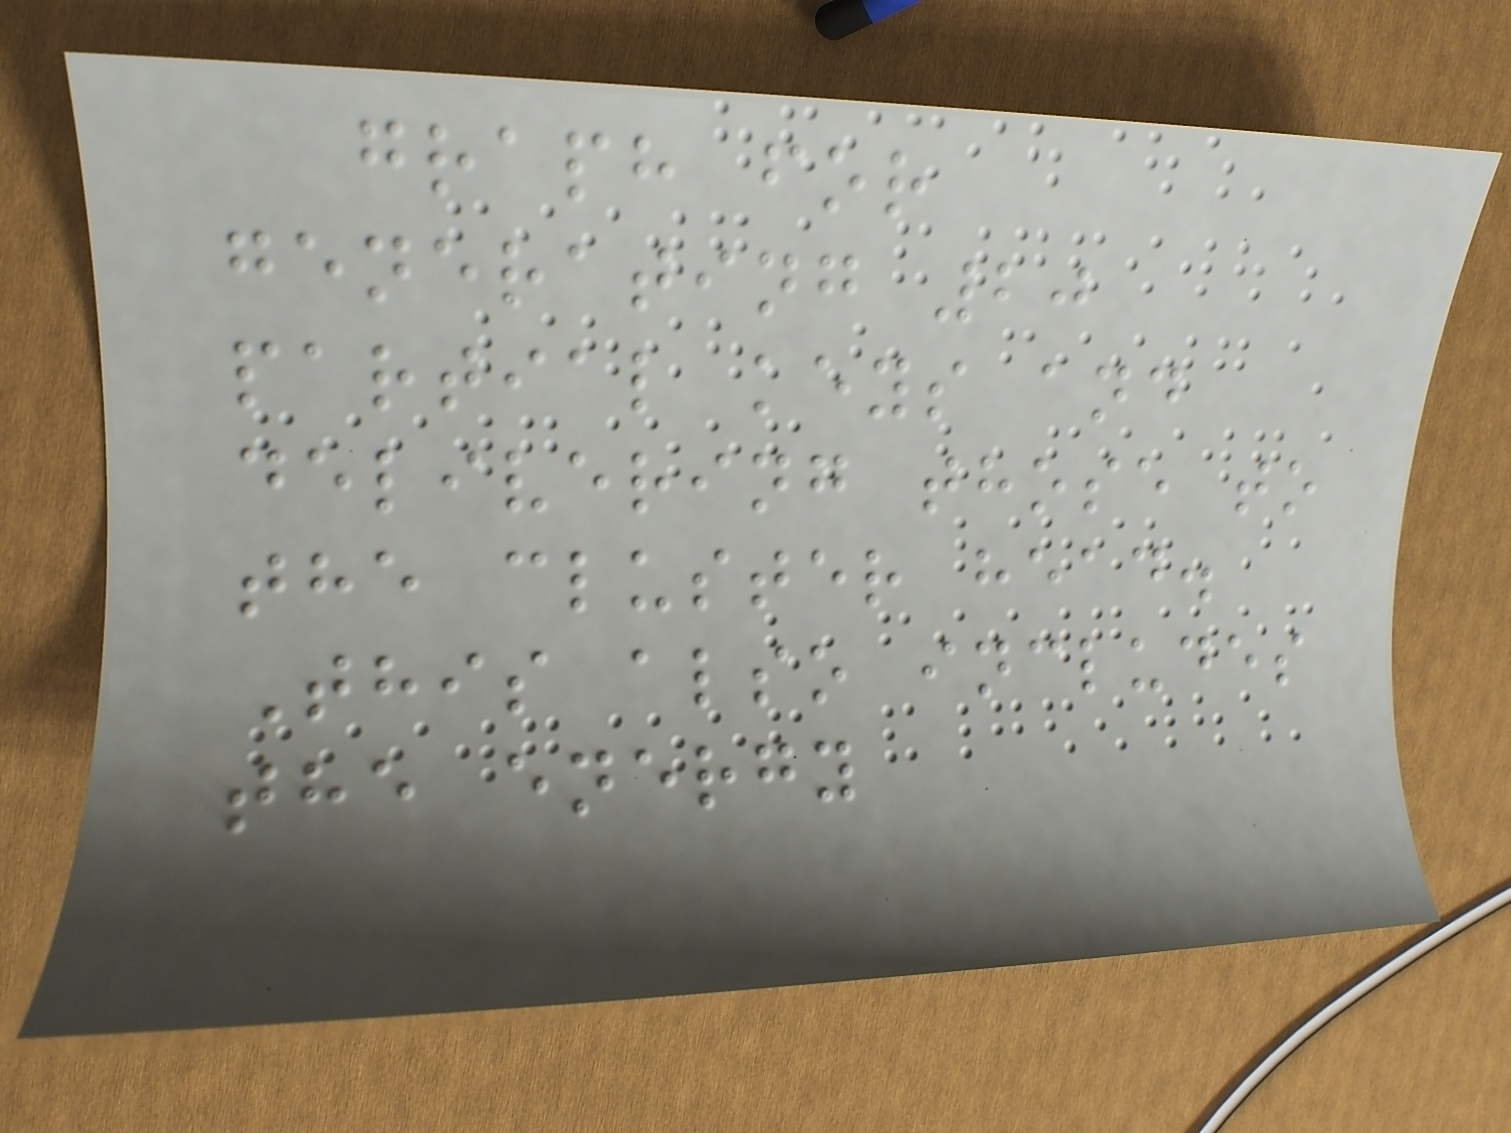graph for
generating 20
partial keys and
delivering those to
the cluster head.
This also includes
the energy
